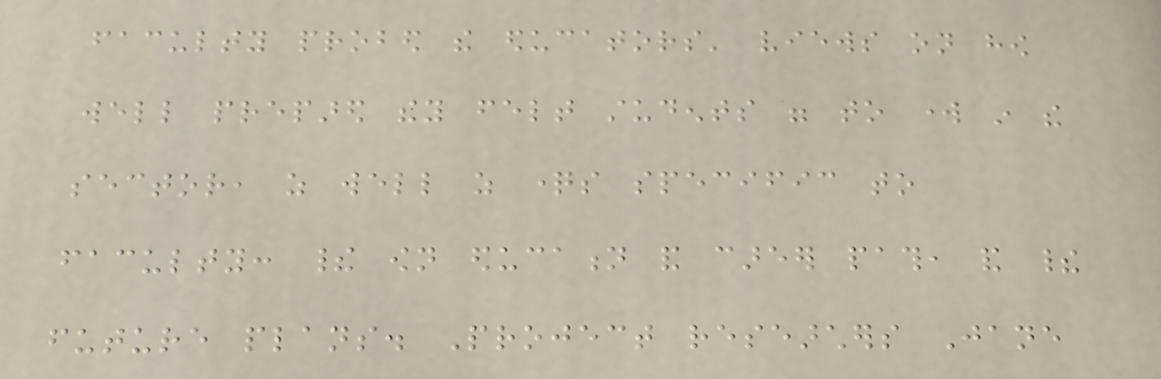faculty probed the educators' views on how
well prepared they felt students were to work in the
sector, as well as questions specific to
faculty: their own education and career path, and their
future plans. Project researchers Jane
